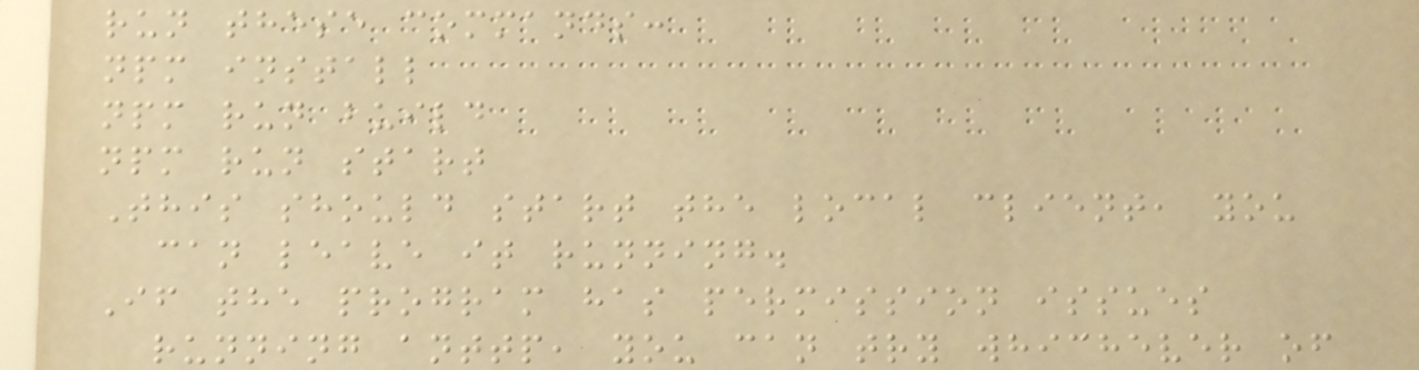run these commands:
npm install
npm run build
npm run start
This should start the local client, you
can leave it running.
If the program has permission issues
running anttp, you can try whichever of
